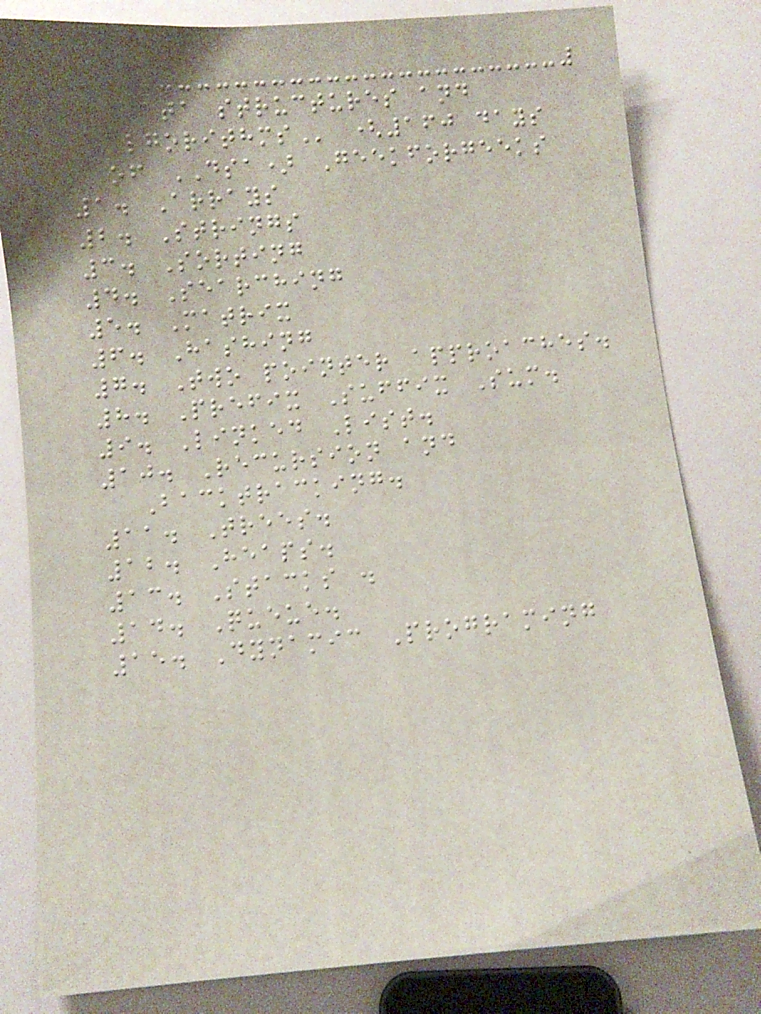DATA STRUCTURES AND
ALGORITHMS (160 days
of DSA) Geekforgeeks
1. Arrays
2. Strings
3. Sorting
4. Searching
5. Matrix
6. Hashing
7. Two pointer approaches.
8. Prefix Suffix Sum.
9. Linked List.
10. Recursion and
Backtracking.
11. Trees.
12. Heaps.
13. Stacks .
14. Queue.
15. Dynamic Programing
